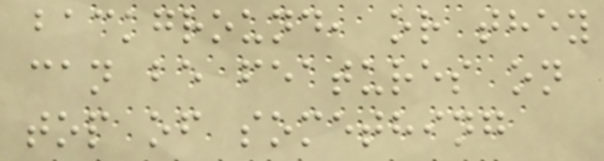background, or they
can be features on
top of something
